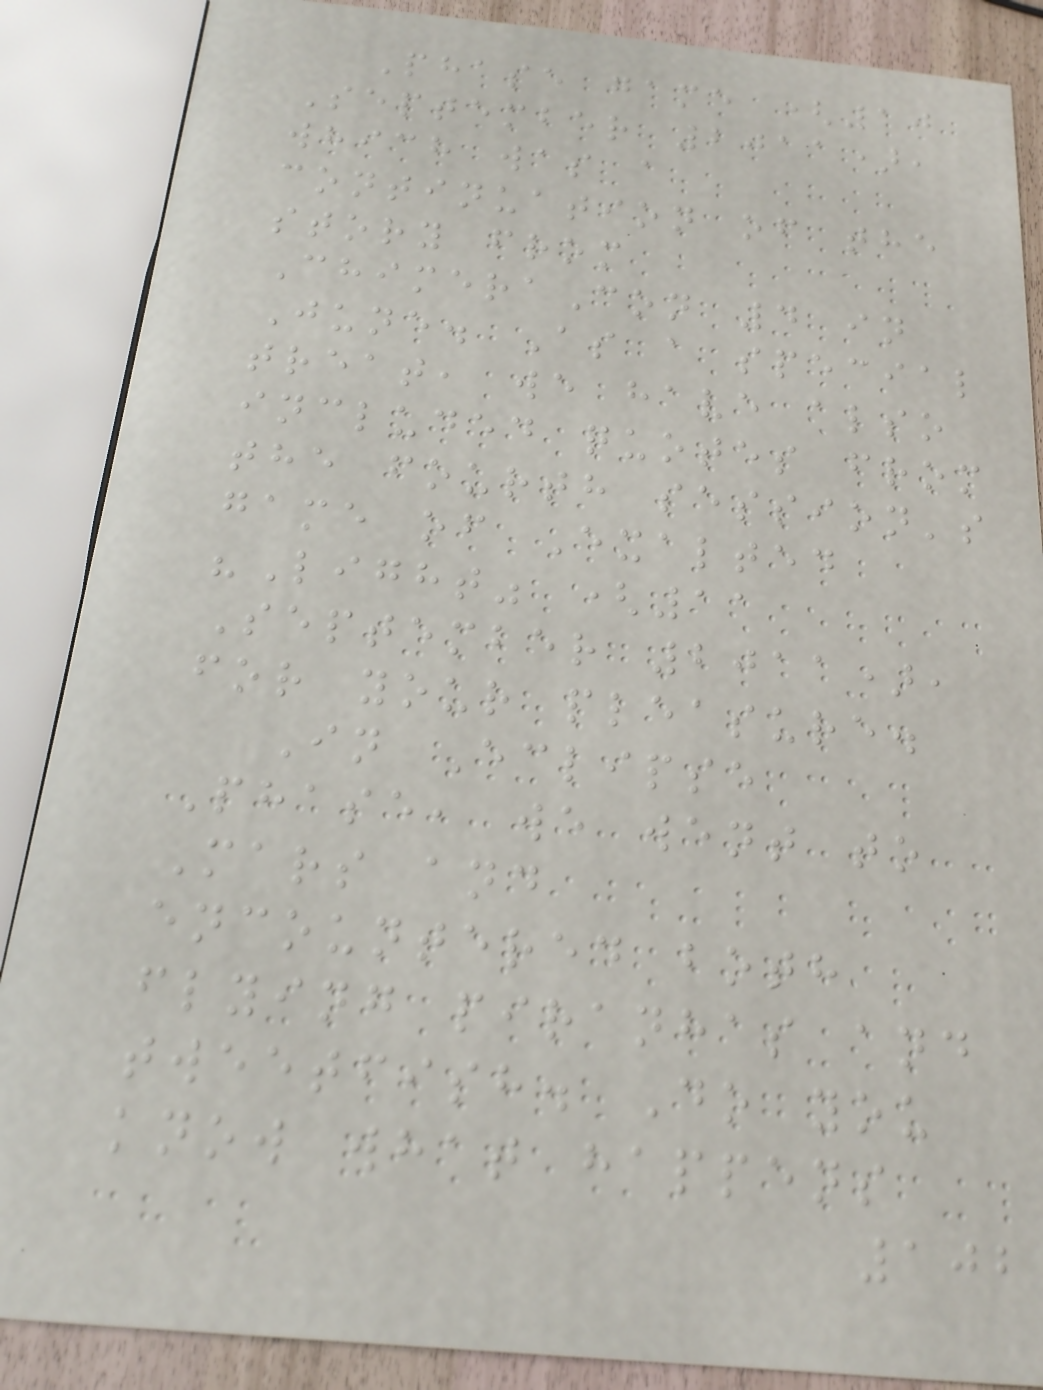Phase game (10
September 2011),
which was a
continuation of the
story from
ChimeraCon 4 in
June. As a special
treat, we have also
included quotes from
the fourth session's
game of Exalted
"Light" (11
September 2011),
for your pleasure.
In Eclipse
Phase, we went to
Mars and
encountered both
flying piranhas and
tweetfish. Do you
know what happens
102
